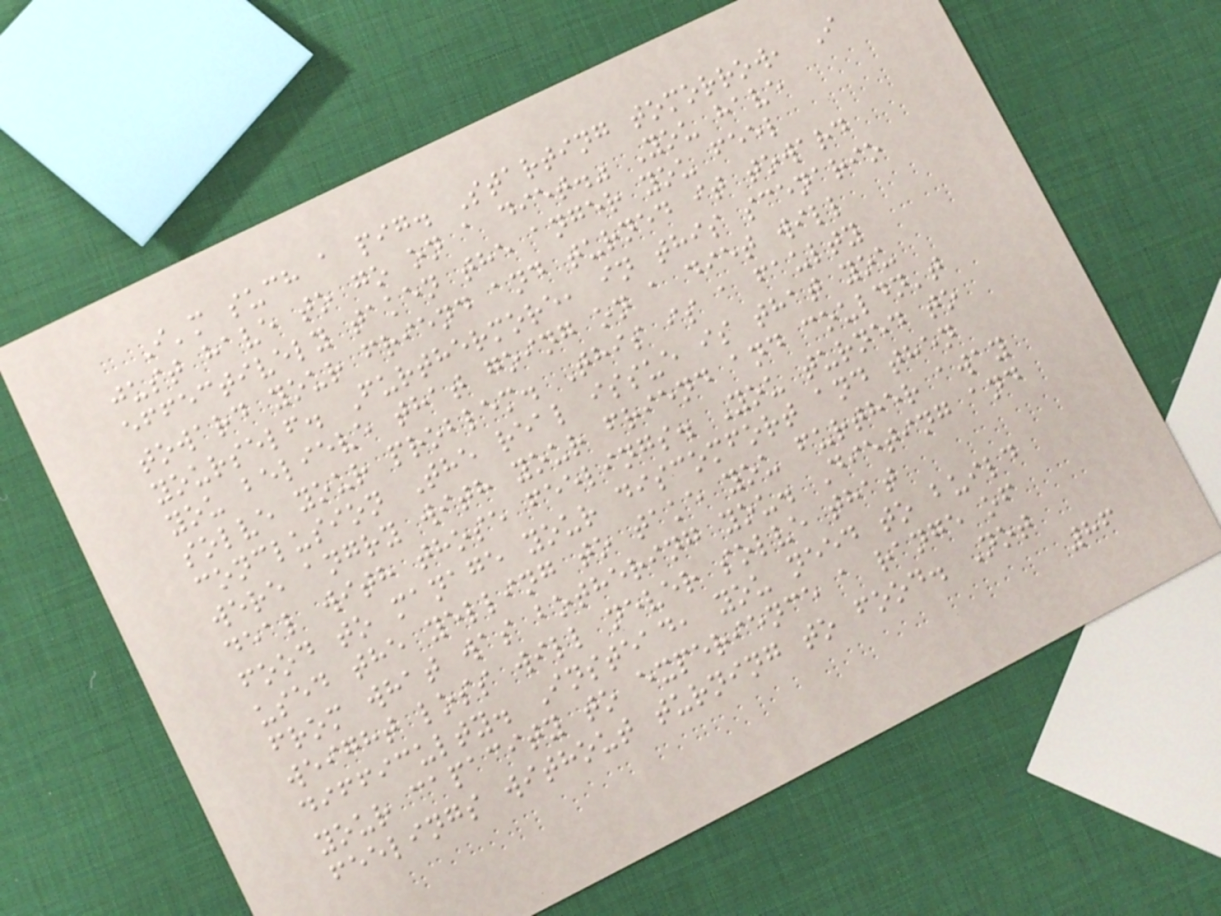I'm such a pig. Starting tomorrow, I
just have to go on a diet." You have
effectively taken the anger you feel
toward your friend and turned it toward
yourself. Furthermore, in this scenario
you believe that going on a diet will
solve your problem. This is a faulty
conclusion The real issue is that you
were angry with your friend and couldn't
deal with those feelings. You turned to
food to manage your discomfort and then
used the yelling to take you further away
from what was bothering you. Dieting and
weight loss will never solve that
difficulty. Instead, you need to build
your capacity to experience a range of
feelings without turning to food. Not
86
